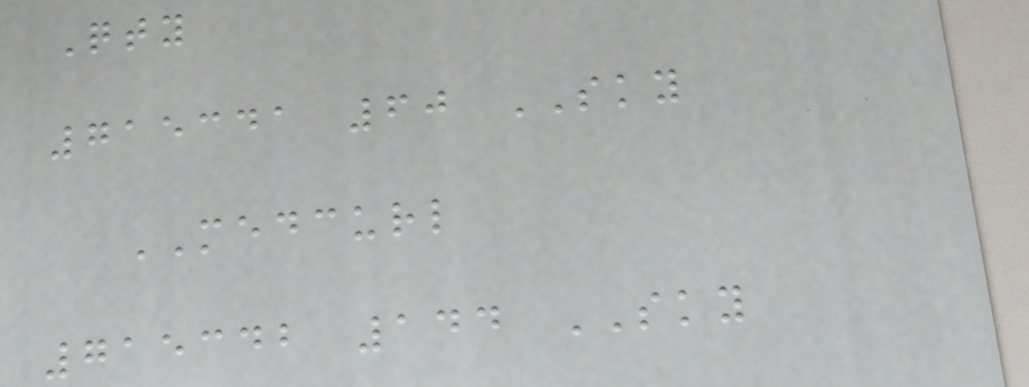Qty
715341 60 SKY
MEDCURL
715342 144 SKY
